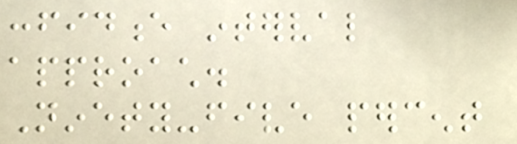confidence interval
approach.
Ninety-five percent
